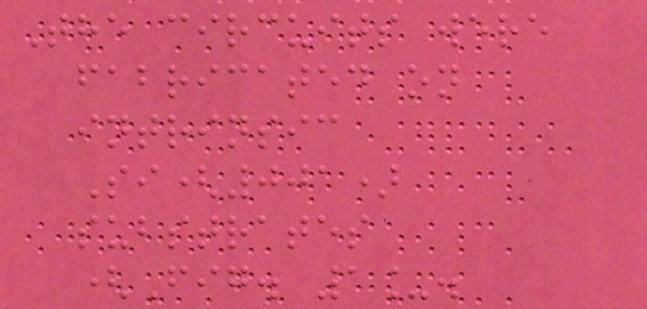The circuits were
fabricated on
intrinsic
Si(001)
substrates
(Fig. 1_.
